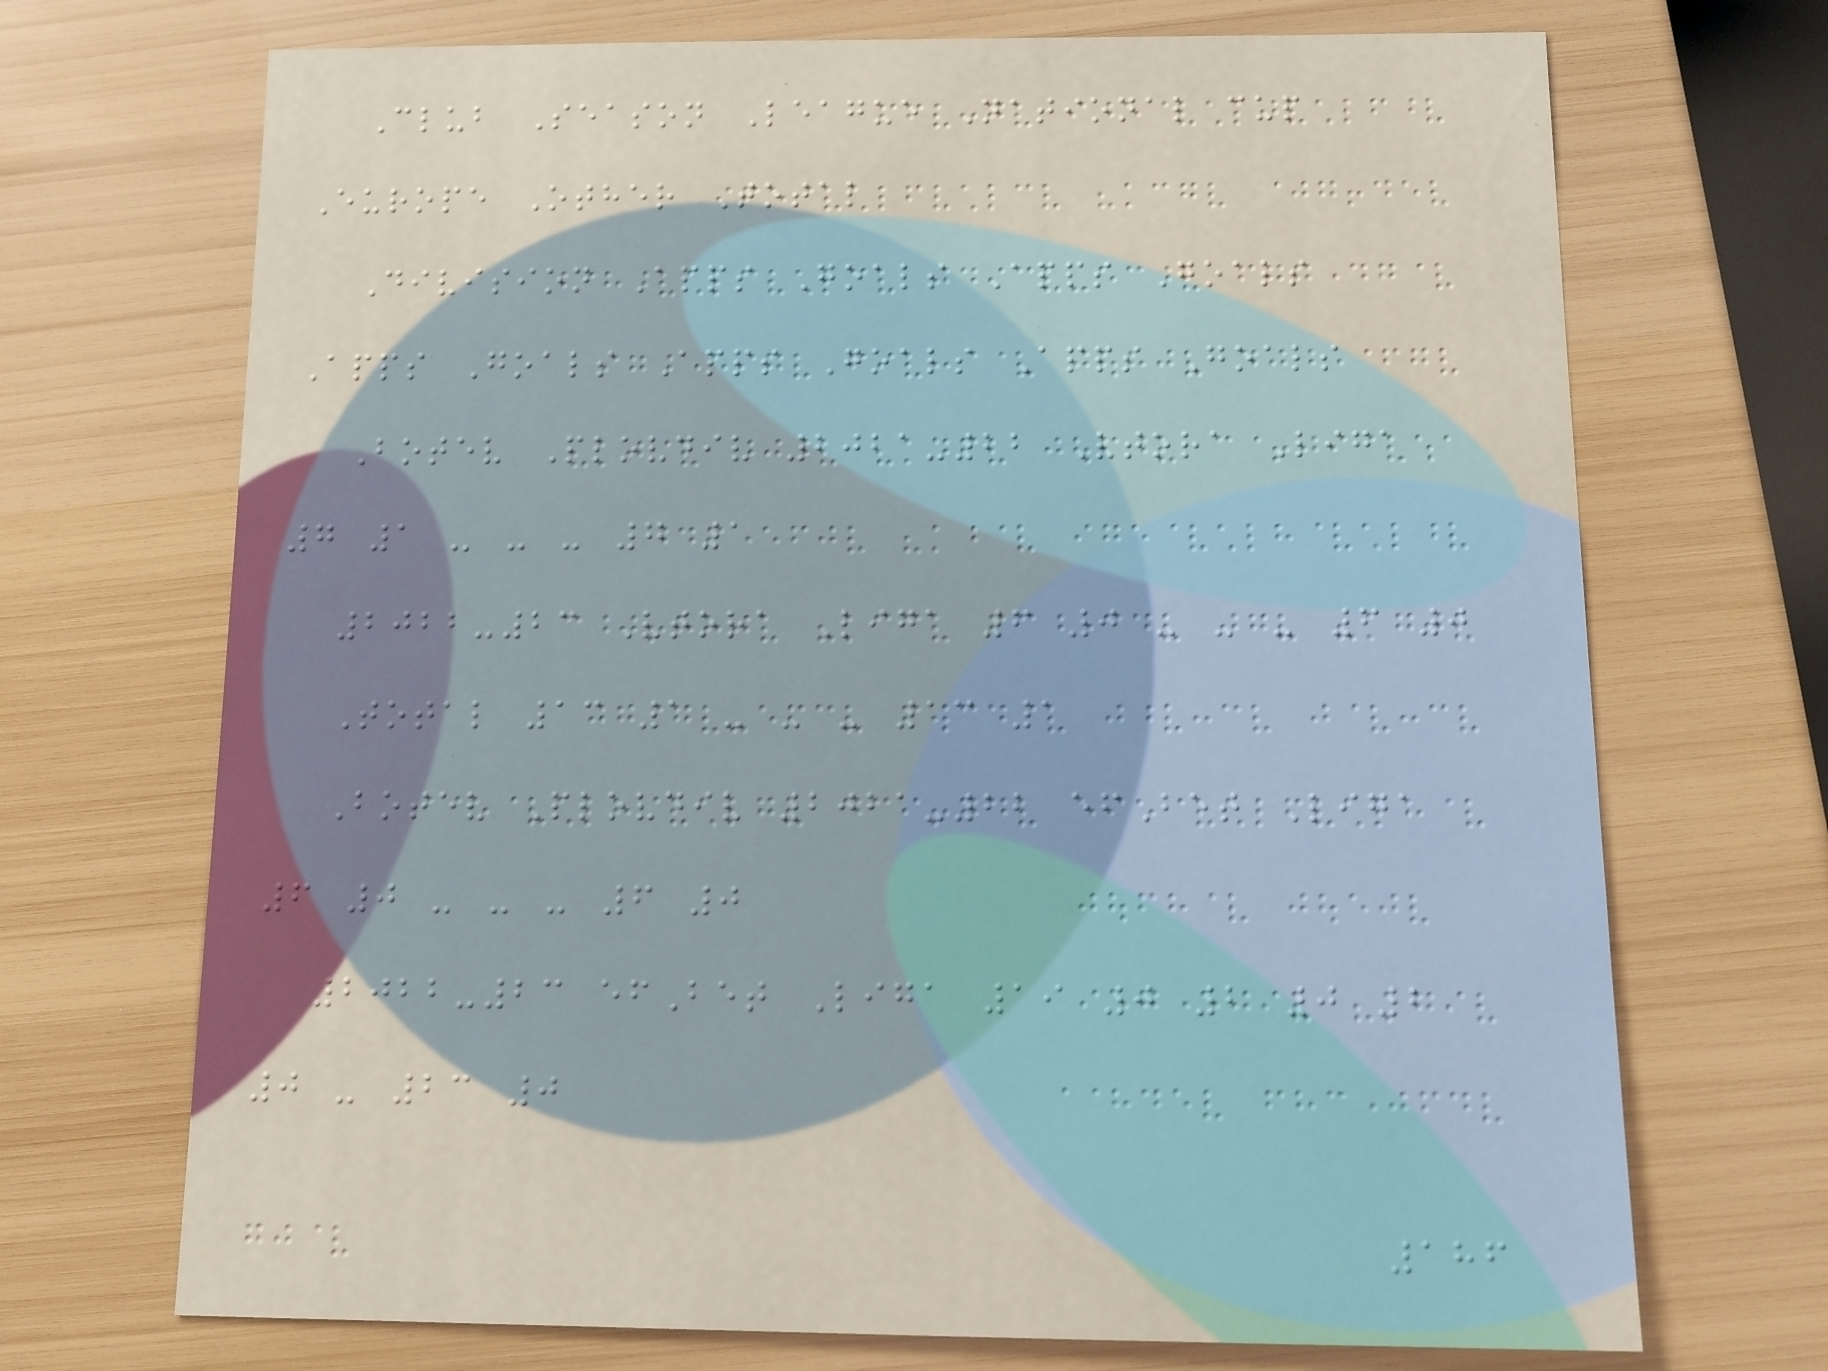Club Season League National cup
Europe Other Total
Division Apps Goals Apps Goals
Apps Goals Apps Goals Apps Goals
Botev Plovdiv 2021-22 Vtora Liga
7 1 - - - 7 1
2022-23 Vtora Liga 6 0 - - - 6 0
Total 13 1 - - - 13 1
Botev Plovdiv 2021-22 efBet Liga
6 0 - - - 6 0
2022-23 efBet Liga 19 0 2 0 2
0 - 23 0
186
